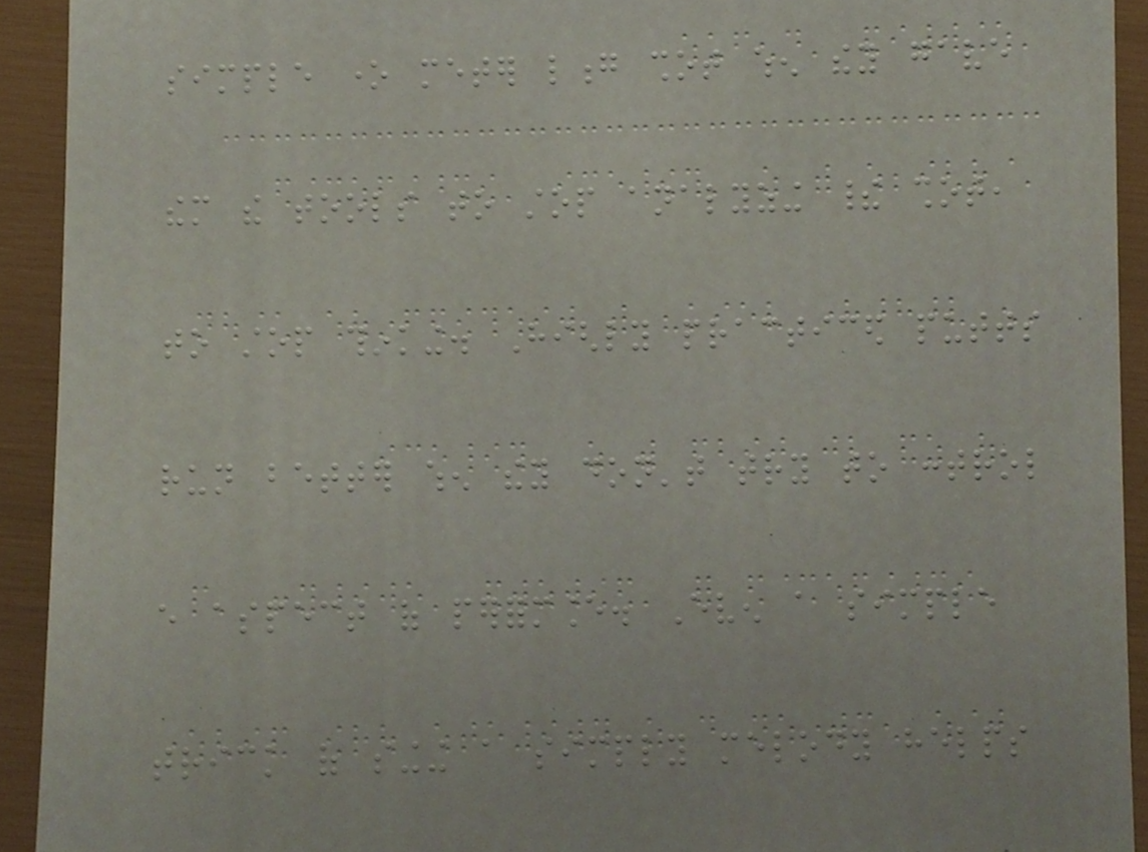simple one meter long shot when they gave
them the tools to stop analyzing their shot,
to stop thinking. Highly practiced putts
run better when they don't try to control
every aspect of performance. Even a simple
trick of singing a simply melody helps
